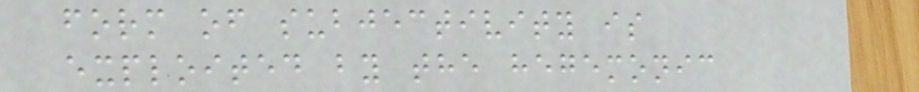form of subjectivity is
exploited by the hegemonic
